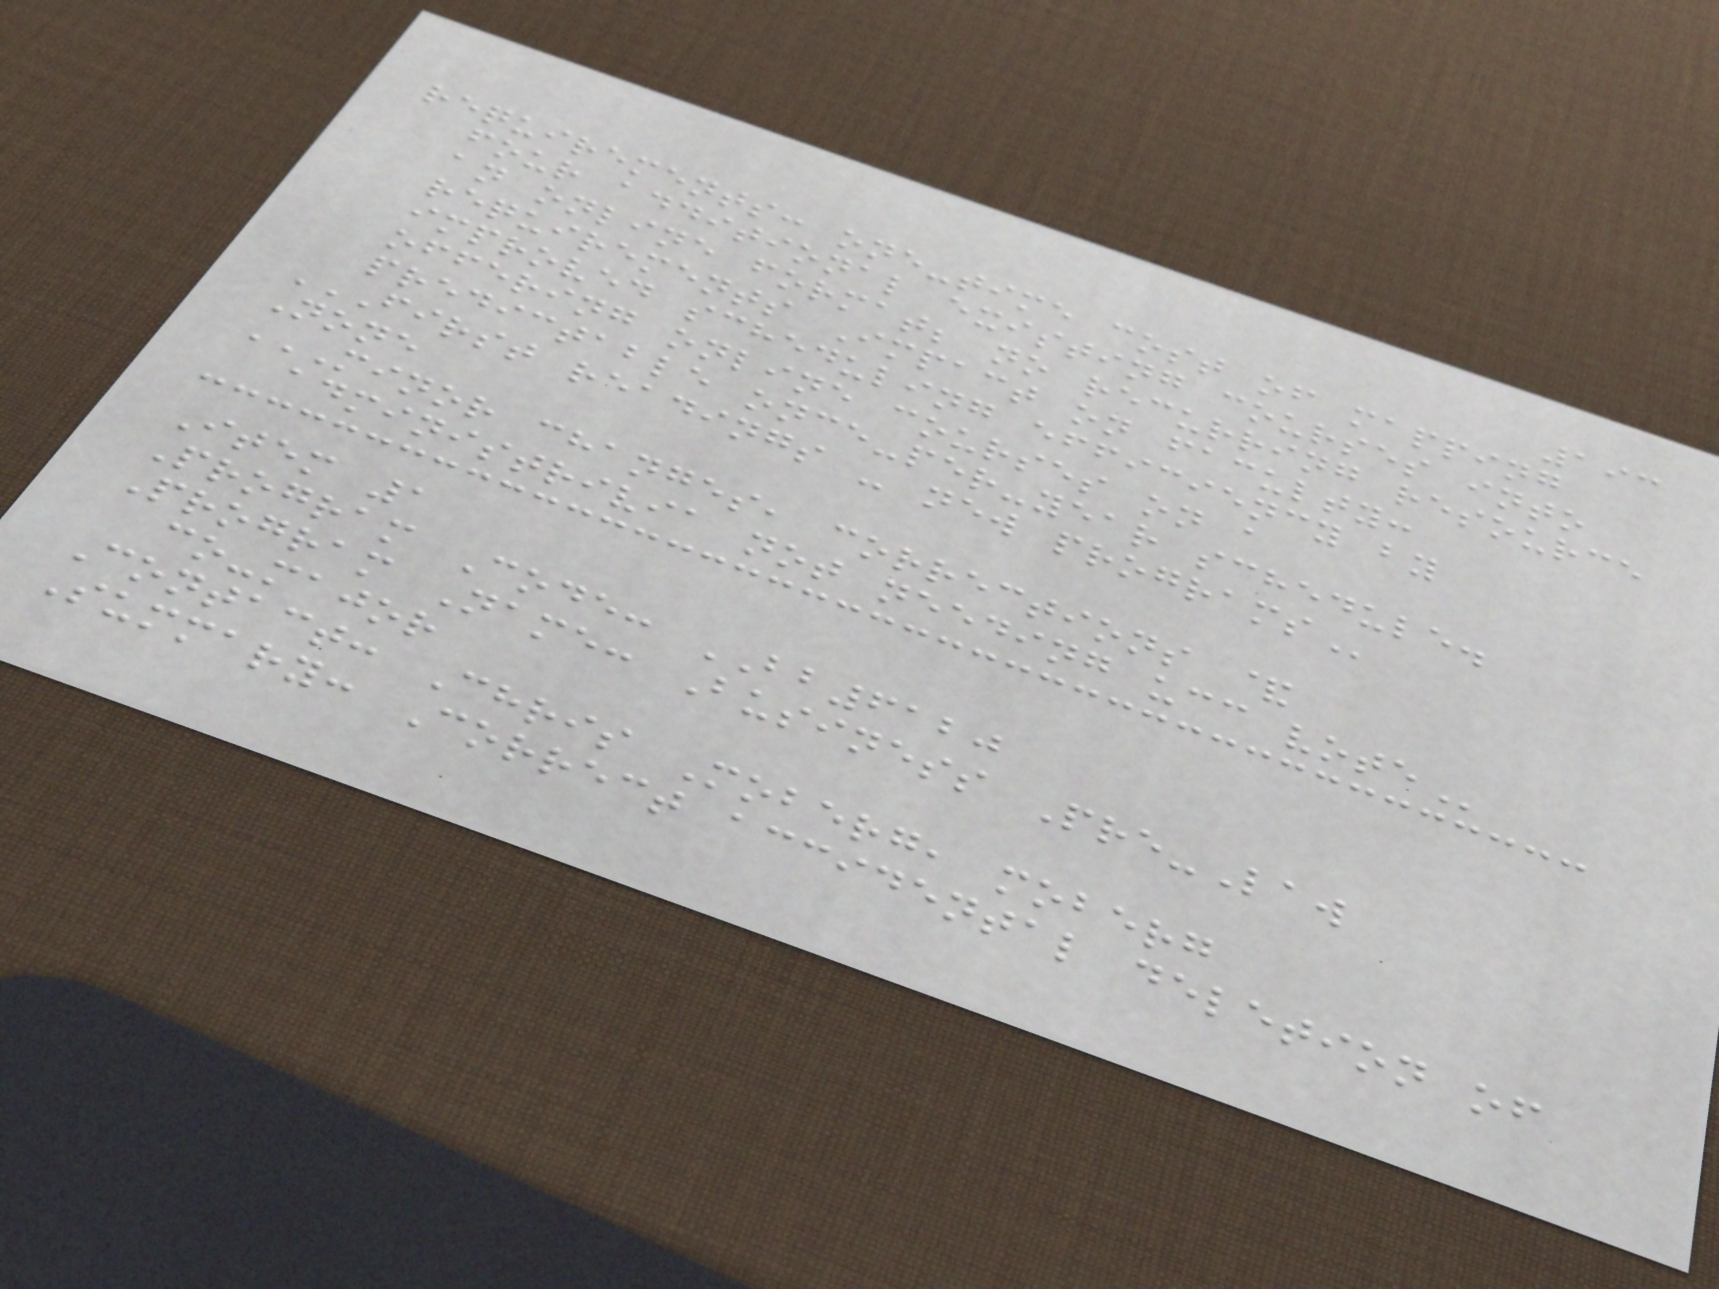193
requirements: one-time cost of mapping
four additional existing courses into
an online format; no recurring resource
requirements Impact on faculty:
improved scheduling efficiency by
offering online courses on a
predictable once-per-year schedule.
FIRST READINGS - NEW PROGRAMS
None
MINOR CHANGES, CORRECTIONS &
ADMINISTRIVIA NOT NEEDING UCC VOTE
Item 1
Program Code: BB6120
Program Name: Business Pre-Law
co-major
Contact: Chris Moberg, moberg
Summary: Correct accidental deletion of
